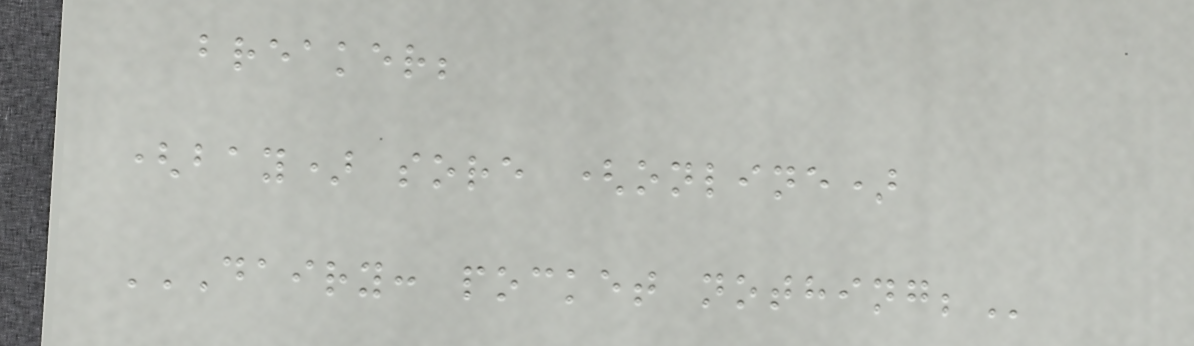breaker;
(bay) sore (online)
DAIRY: POCKET NOTHING;
